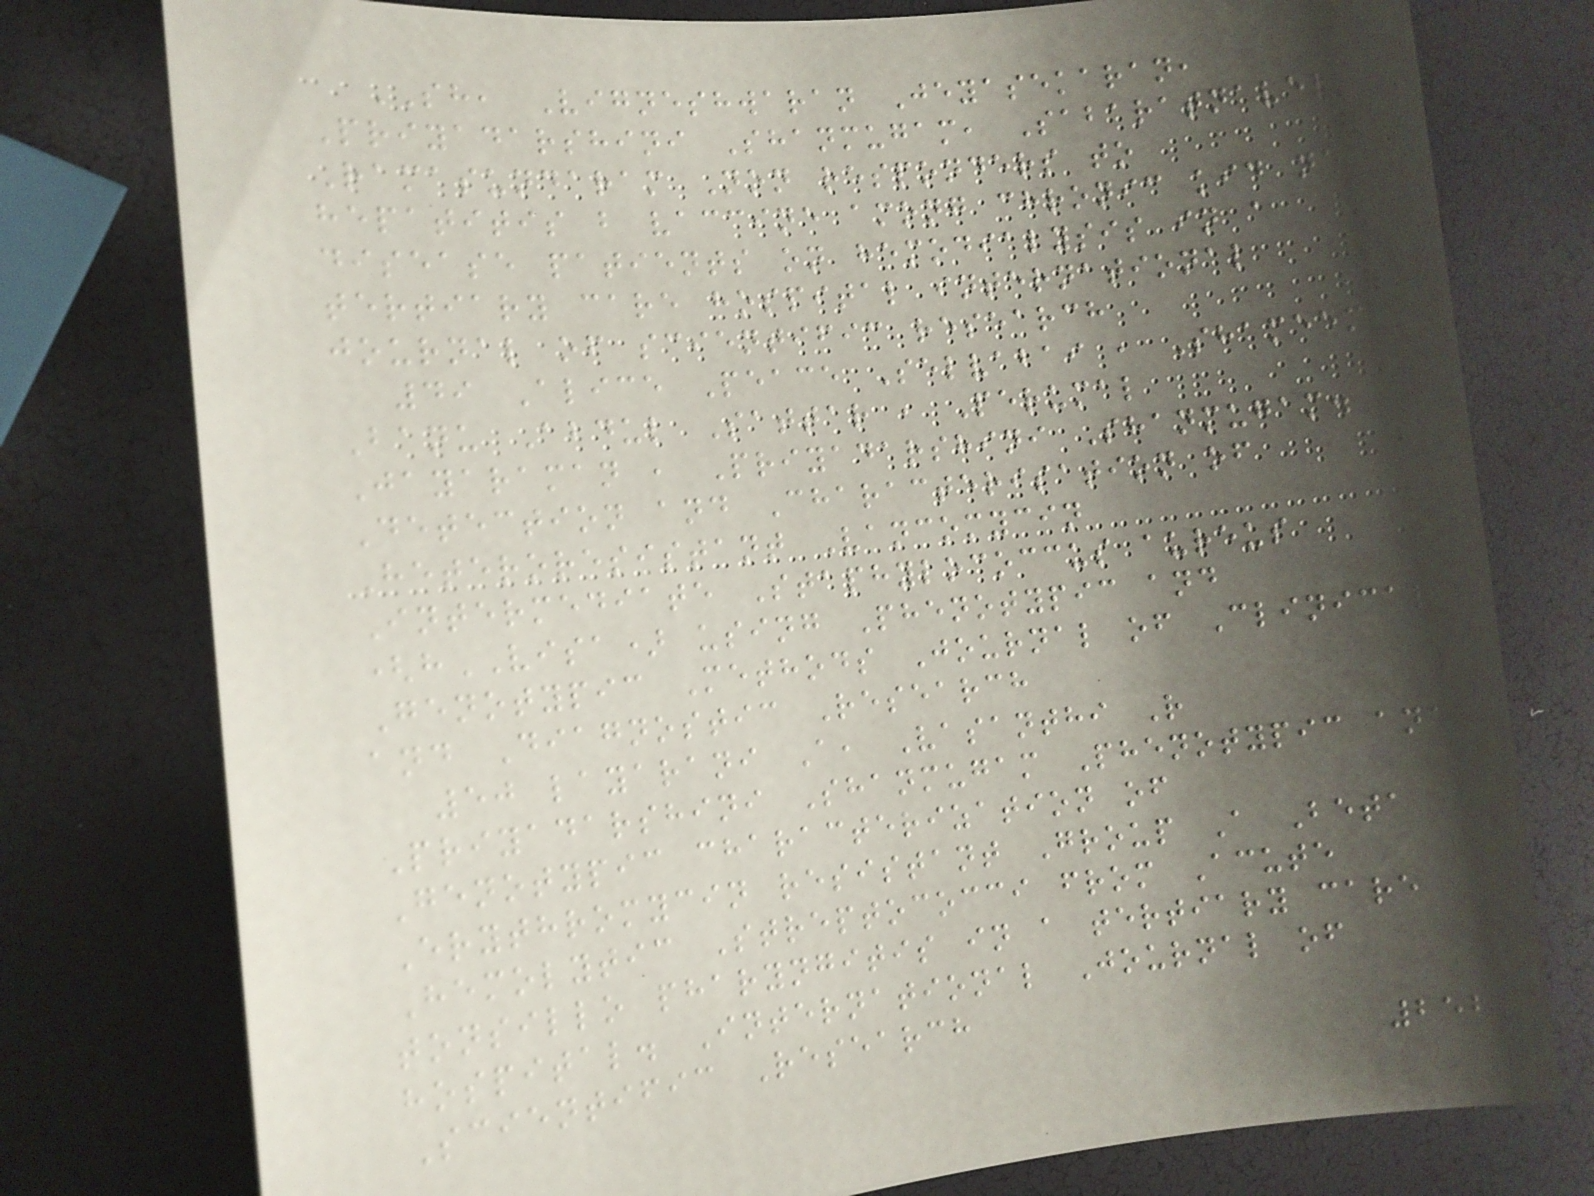SH, Vigneshwaran Jeyasekaran,
Priyadarshini Shanmugam, Sabaratnavel
Ramasundaram Non responders to
hepatitis b vaccine among chronic kid ney
disease patients on hemodialysis in a
tertiary care hospital international
journal of scientific research
49 Alice Peace Selvabai , Shameem
Banu Abdul Sattar , Perumal
Jayaraman , Priyadarshini Shanmugam.
Detection and Characterisation of
Heteroresistant Vancomycin
Intermediate Staphylococcus aureus
(hVISA) using Phenotypic and
Genotypic Methods Journal of Clinical
and Diagnostic Research
50 layarani A, Vasanthi R
Priyadarshini Shanmugam Phenotypic and
Genotypic characterization of
Erythromycin resistant Group A Beta
Hemolytic Streptococci from Acute
tonsillo pharyngitis in a tertiary care
hospital. International Journal of
Scientific Research
252
